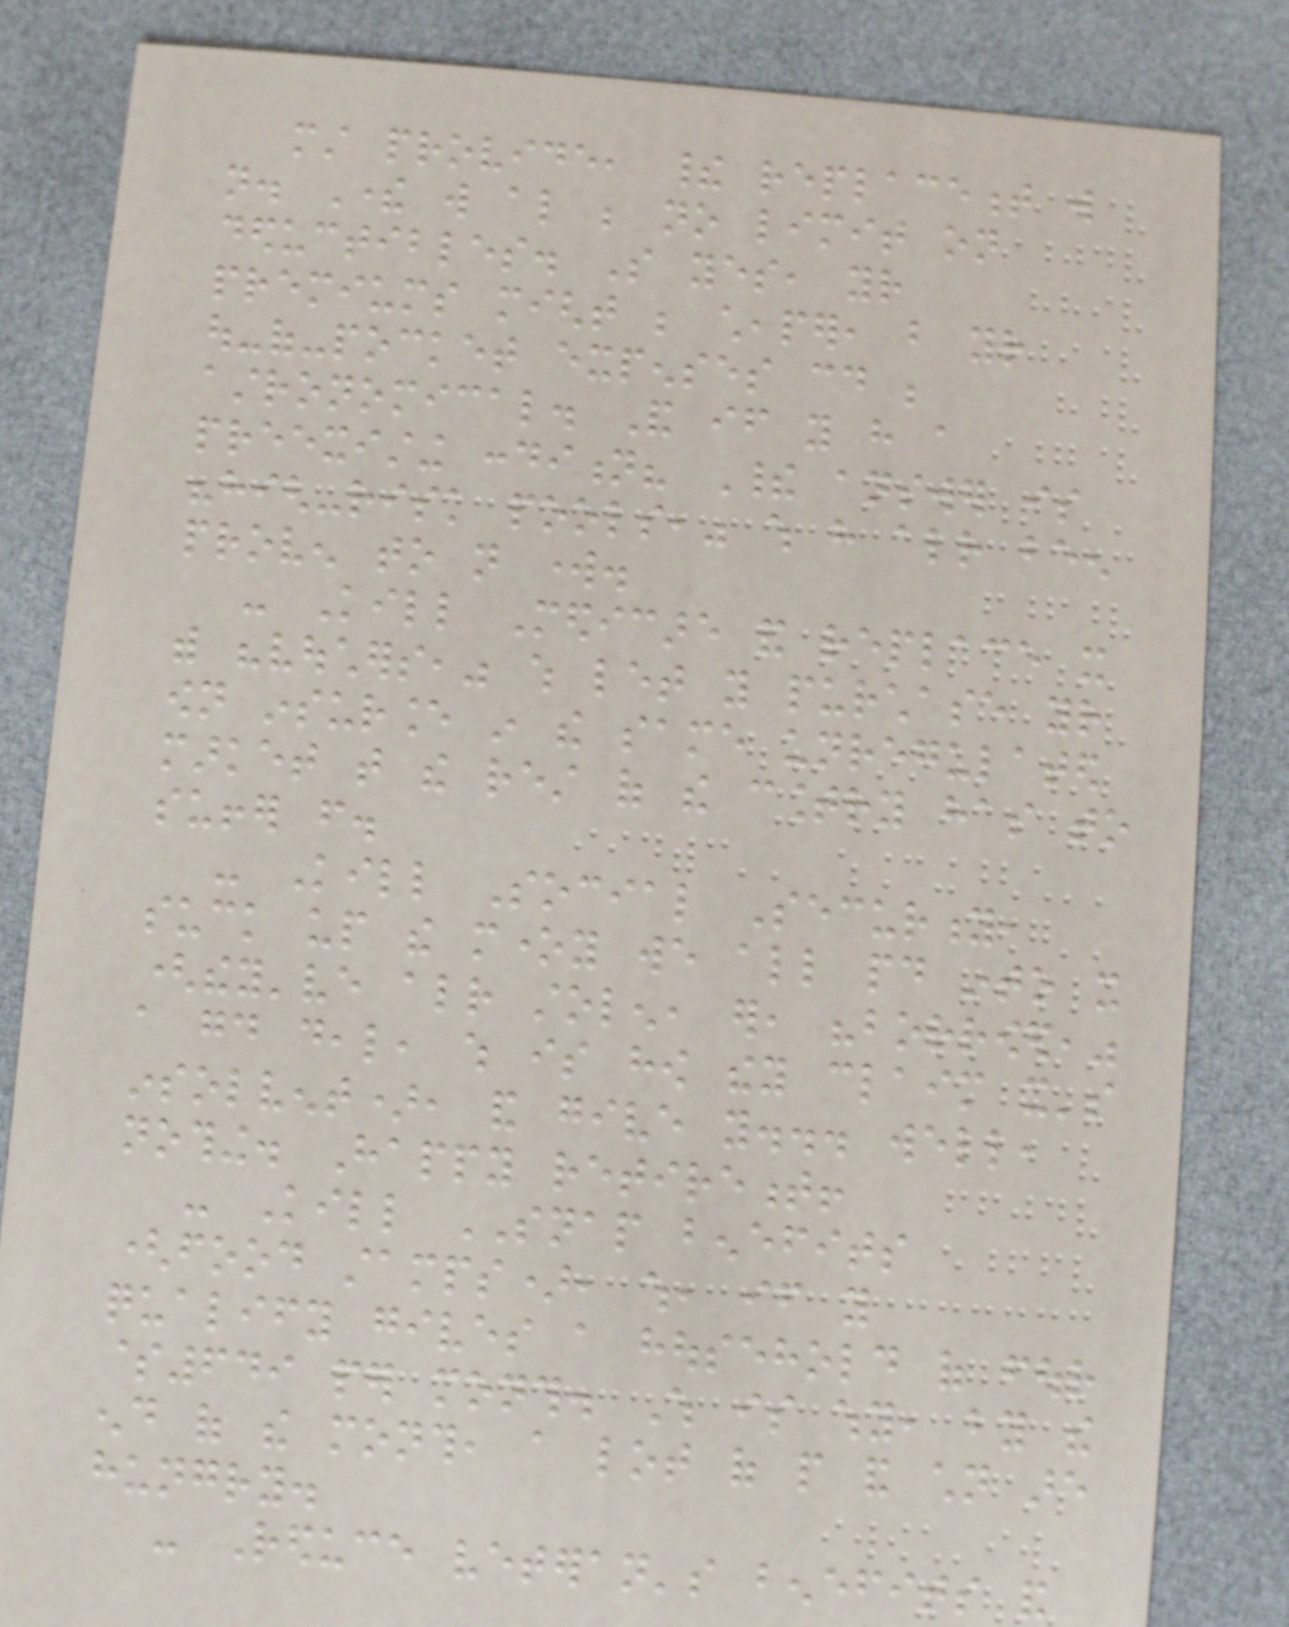must provide, their replacement will
not. There will also be no limit on
deductibles. So yes, your
premiums might be cheaper, but your
out-of-pocket expenses could be
astronomical. And if you have a
preexisting condition? Their answer is
"high-risk pools," which have already been
proven to not work.
- Kill Medicare and replace it
with "vouchers," which let you purchase your
own insurance in the same unregulated
market that the rest of the country has to
suffer from.
- Kill Social Security,
suck up the money we all paid into it
(they've already stolen, er, "borrowed,"
a good deal, which is how they claim it's
insolvent), and give you... well,
nothing. Happy retirement!
- Kill SNAP benefits
(food stamps), which, if you
qualify gives a household of four
$649 per month. Which is why, by the
end of the month, a lot of people and children are
hungry.
- Reduce veteran's benefits and
